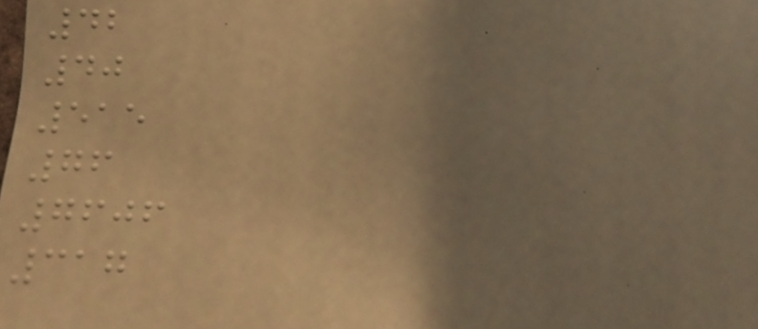42
40
515
76
7606
317
